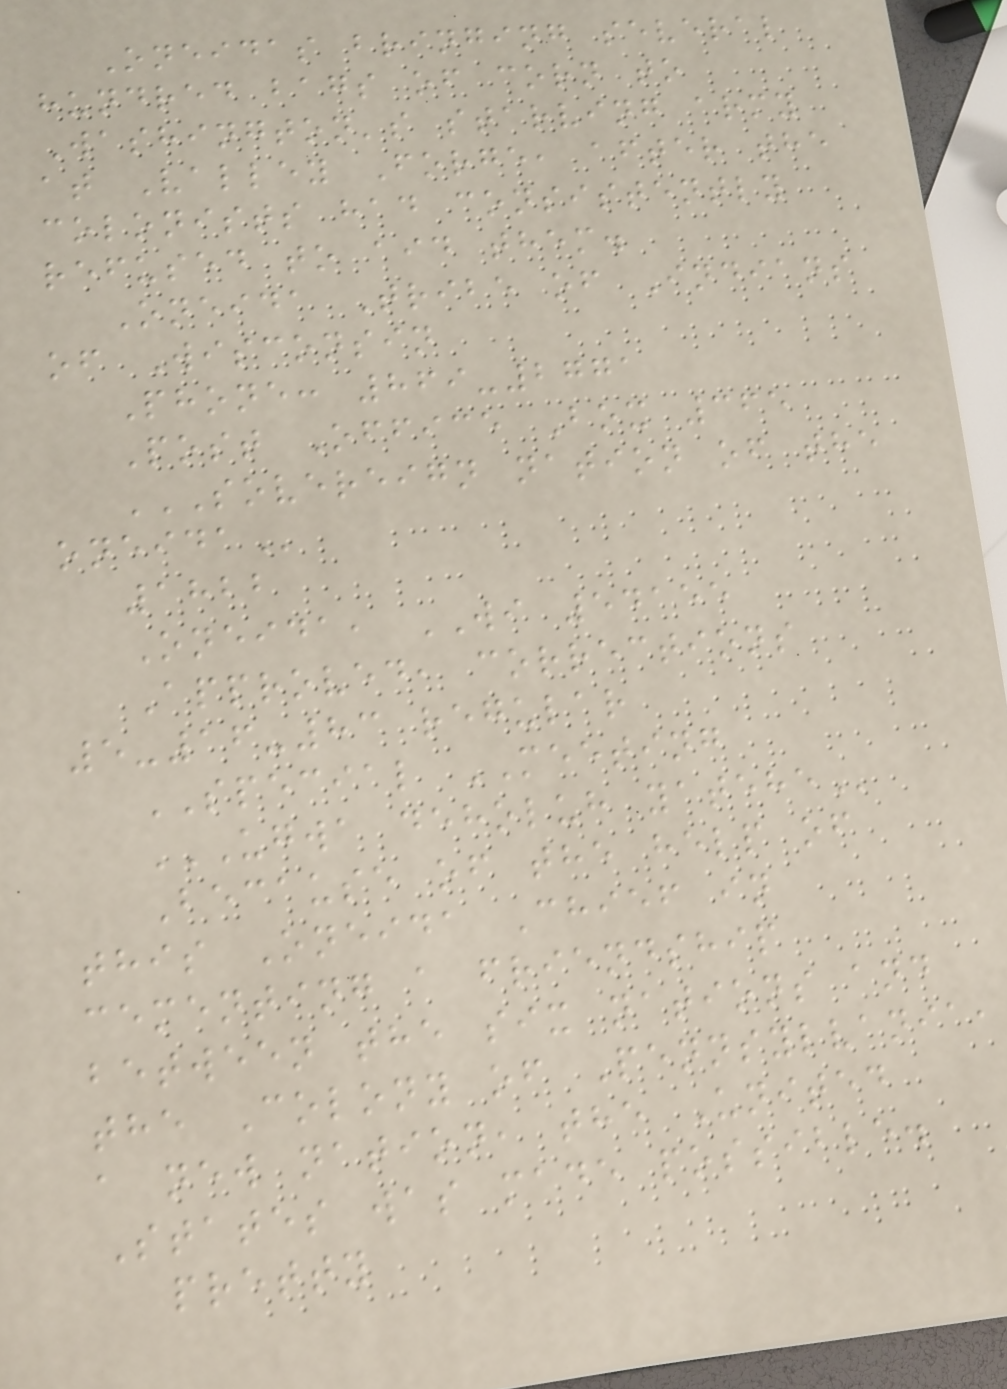Oneidas bringing several
hundred bags of corn to
Washington's starving army
at Valley Forge, after the
colonists had consistently
refused to aid them.
Oneida Tribe of Indians
of Wisconsin
Phone: 869-2771
Post Office Box 365
SOVEREIGN NATION OF THE
ONEIDA
1822
Oneida, WI 54155
Approved, corrections
5-16-83 regular
SPECIAL MEETING
UGWA DEHOLUH YATEHE
Because of the help of
this Oneida Chief in
cementing a friendship
between the six nations and
the Colony of Pennsylvania,
a new nation, the United
States was made possible.
pretty
